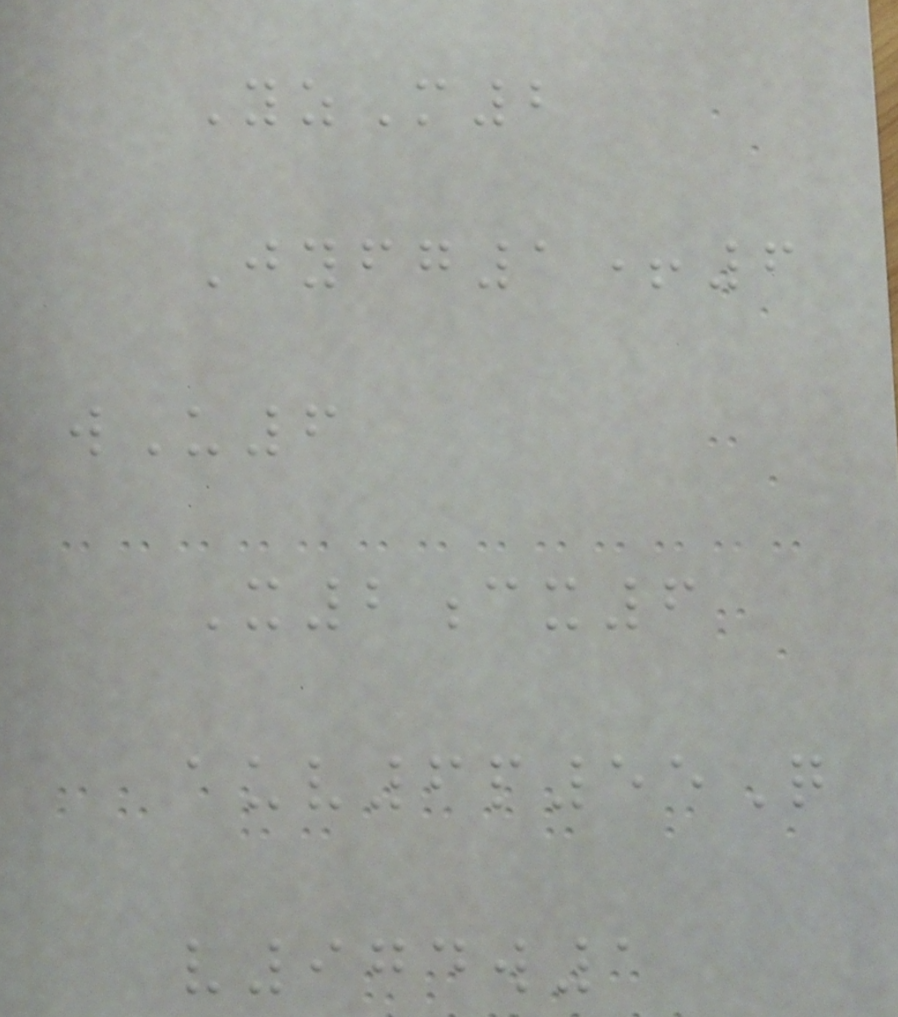YzM2
Jyfg1+6
wU6
X2cx6
auv6p55Q
v974w1
